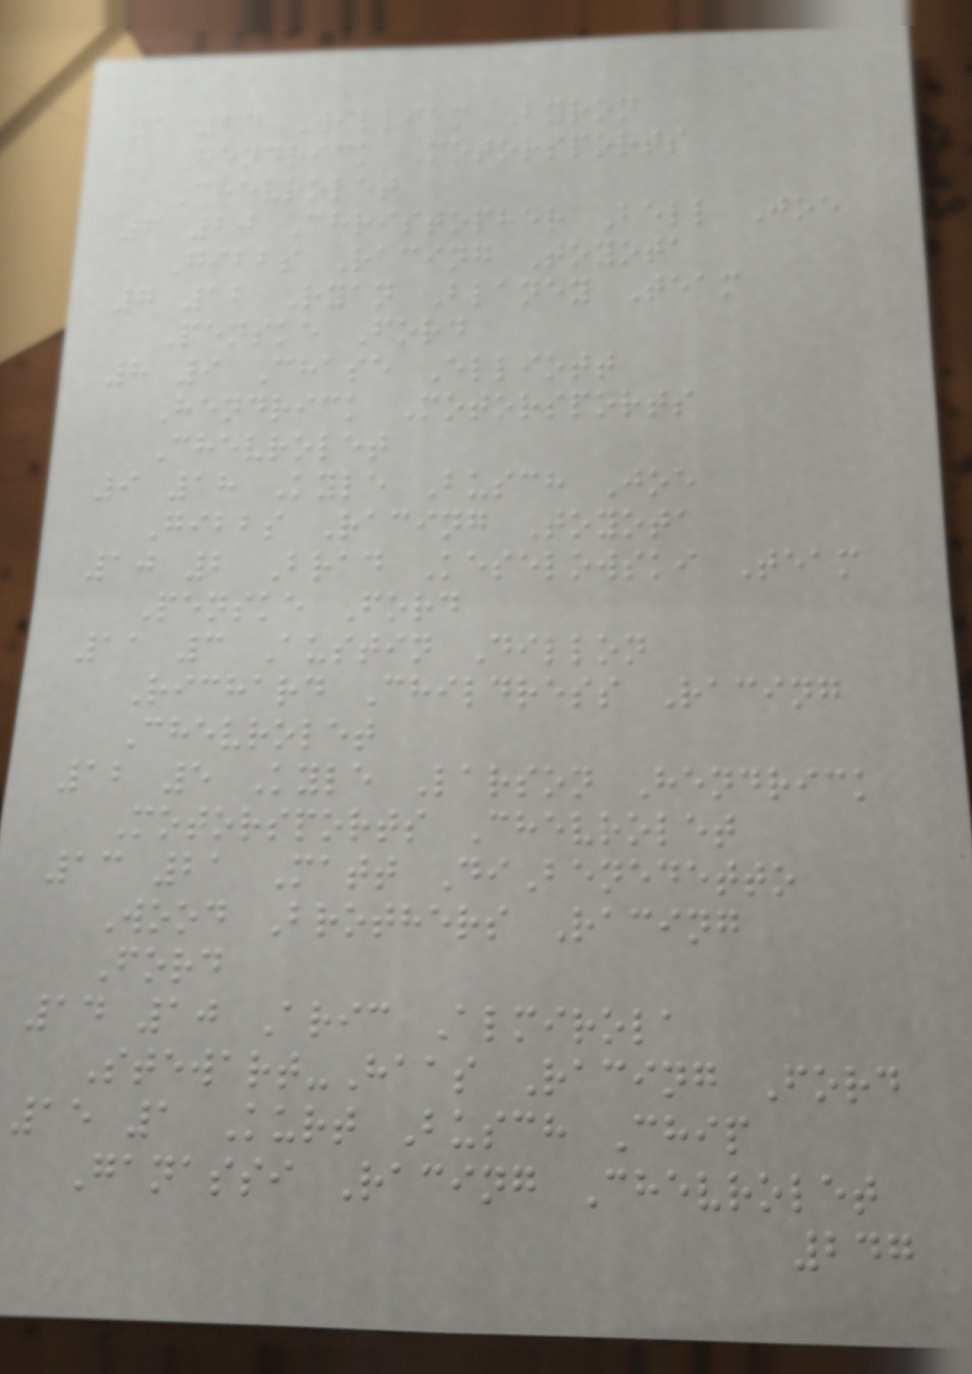5 24 William Byron
Hendrick Motorsports
Chevrolet
6 20 Christopher Bell Joe
Gibbs Racing Toyota
7 12 Ryan Blaney Team
Penske Ford
8 9 Chase Elliott
Hendrick Motorsports
Chevrolet
9 18 Kyle Busch Joe
Gibbs Racing Toyota
10 2 Brad Keselowski Team
Penske Ford
11 3 Austin Dillon
Richard Childress Racing
Chevrolet
12 5 Kyle Larson Hendrick
Motorsports Chevrolet
13 21 Matt DiBenedetto
Wood Brothers Racing
Ford
14 10 Aric Almirola
Stewart-Haas Racing Ford
15 1 Kurt Busch Chip
Ganassi Racing Chevrolet
247
